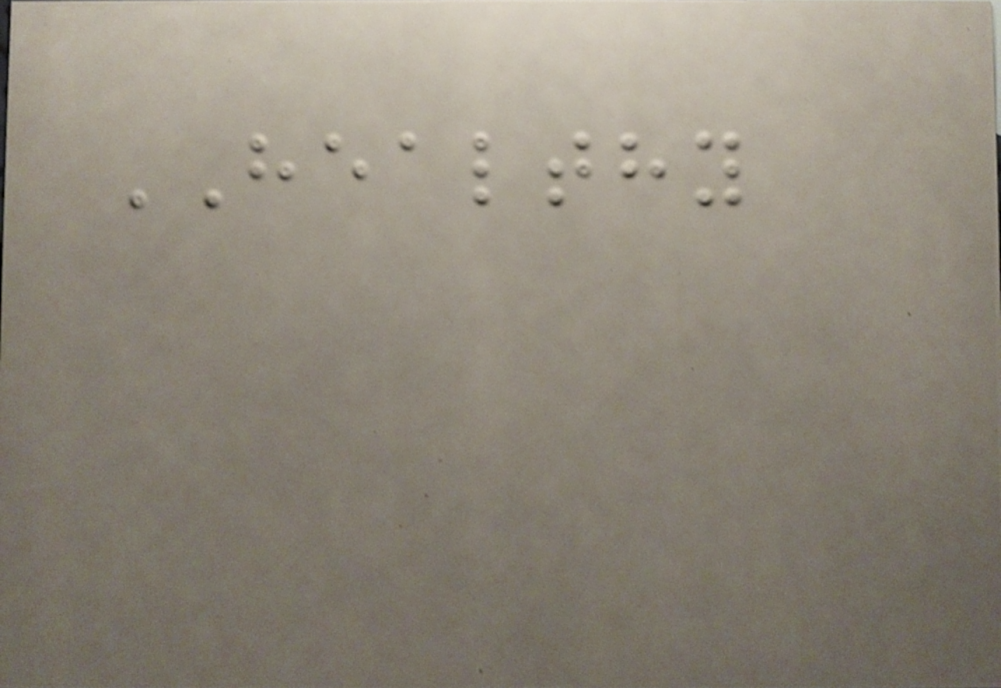HEALTHY
